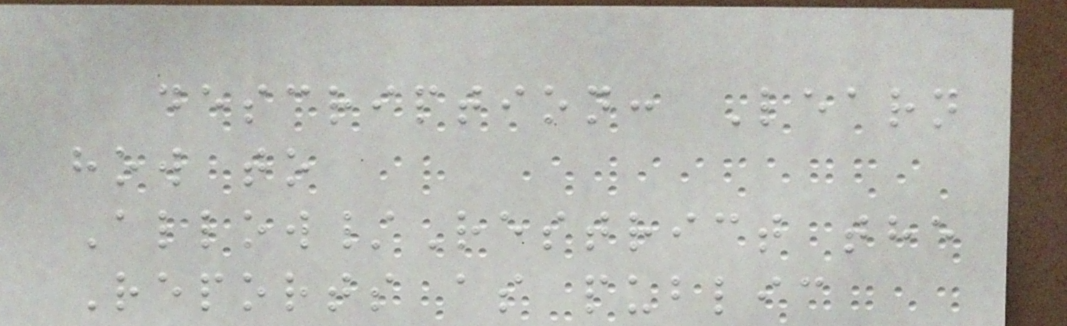description: Learn
how to
Allow/Restrict the
Reports as public
